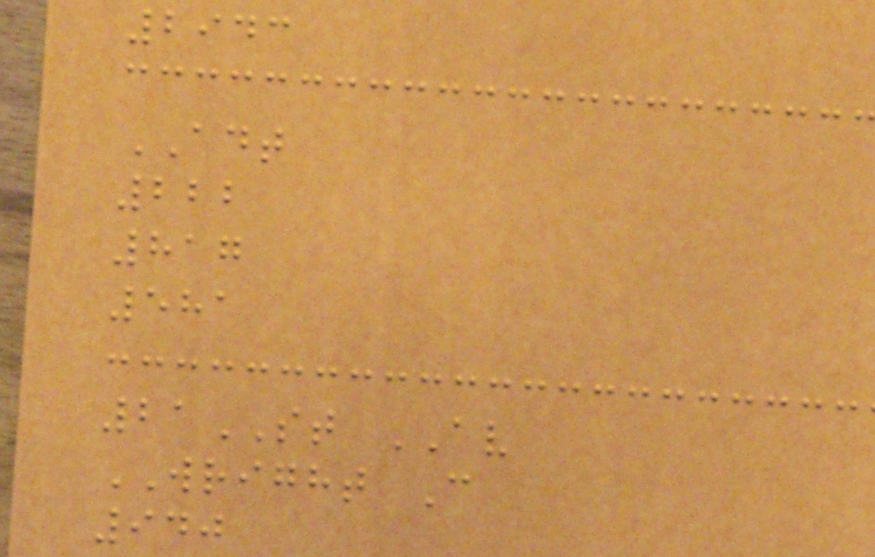2943
ADT
222
817
581
21ST AV
WRIGHT C
940
